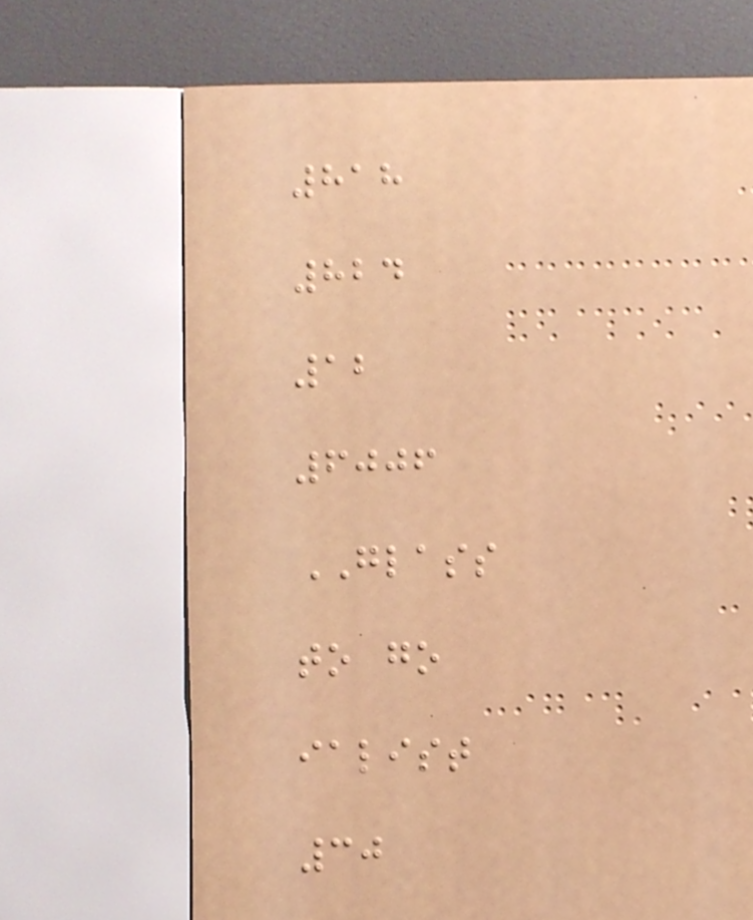818
824
12
6006
GLASS
to go
ialist
30
